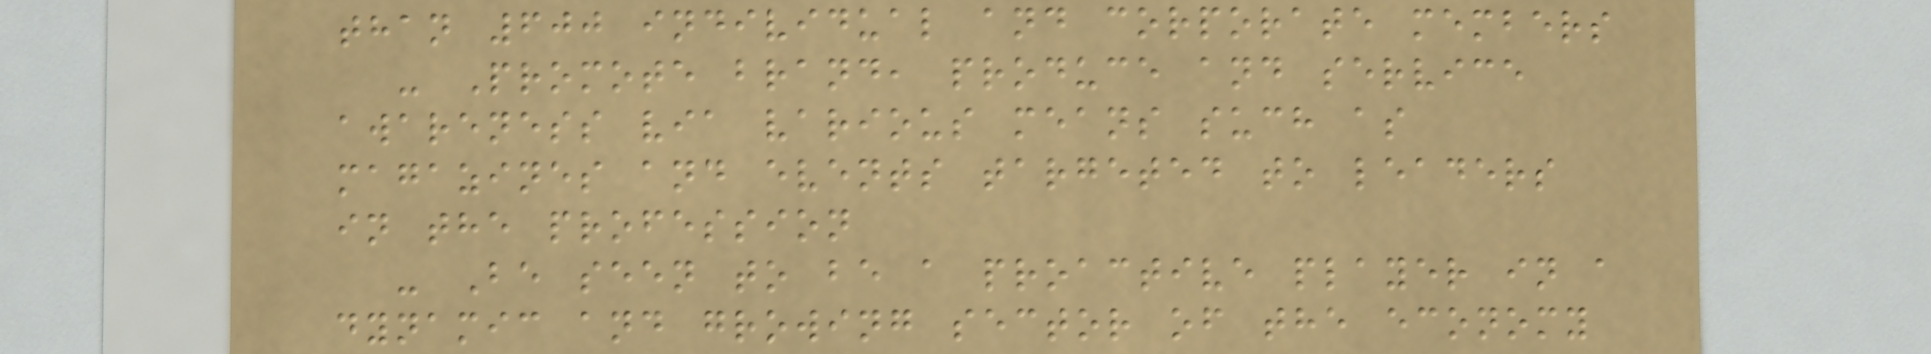than 600 individual and corporate members
- Promote brand, produce and service
awareness via various means such as
magazines and events targeted to leaders
in the profession
- Be seen to be a proactive player in a
dynamic and growing sector of the economy
